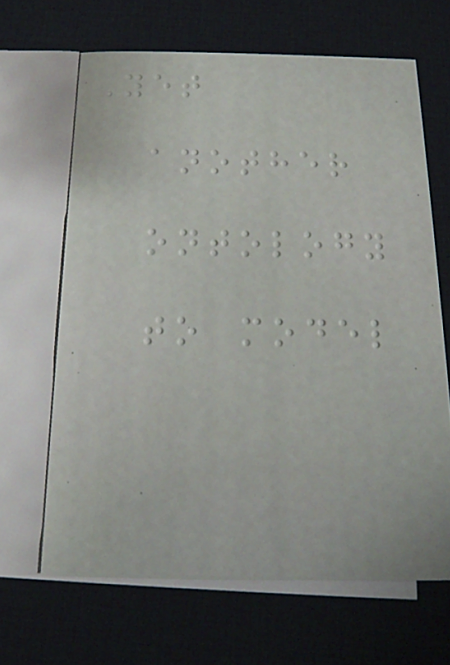Yet
another
ontology
to model
